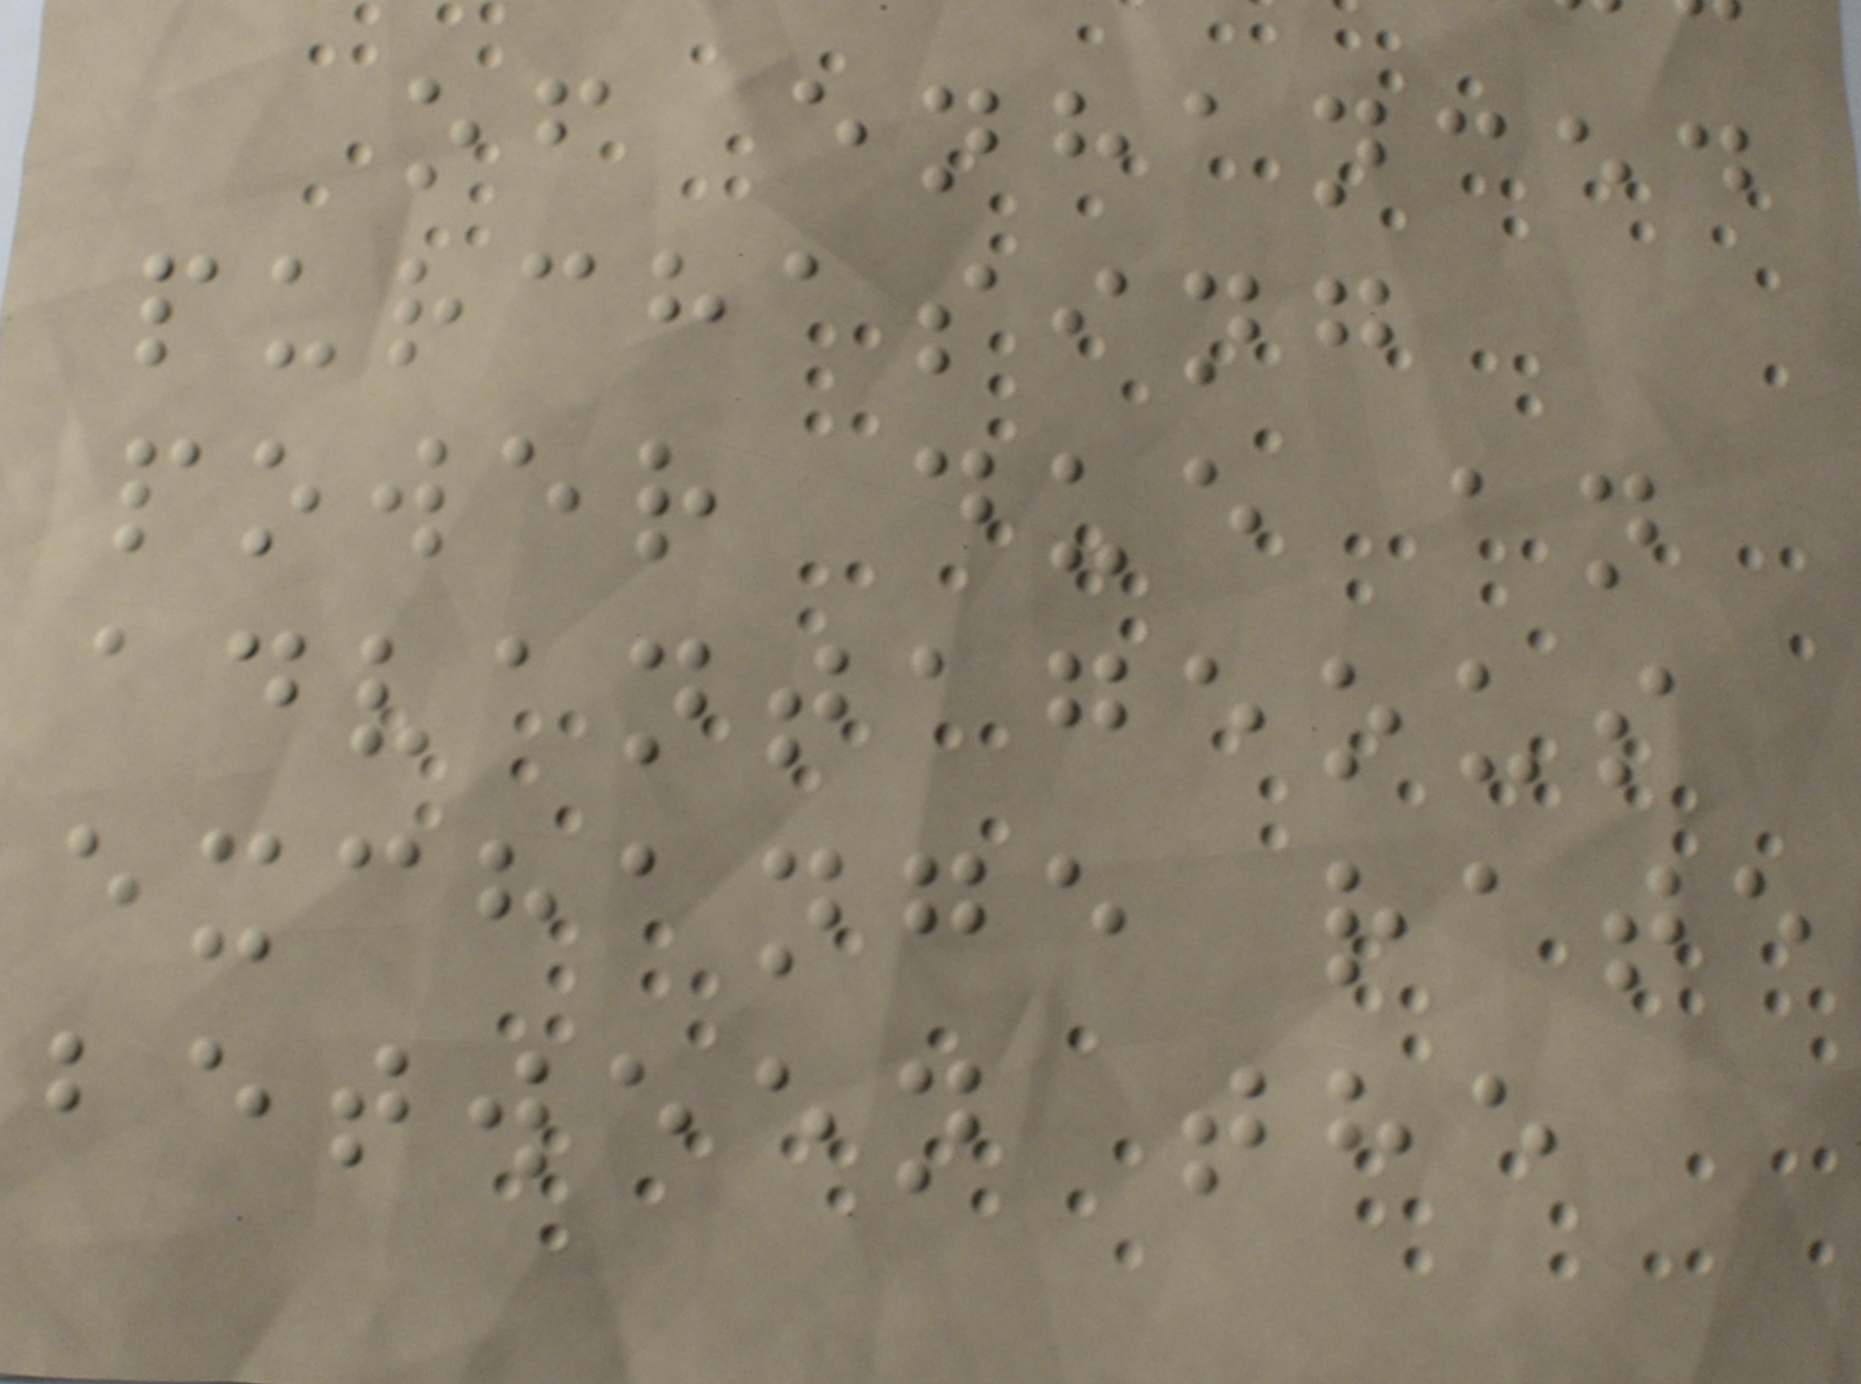of enhanced
purchasing
power due an
advantageous
exchange rate
between the
